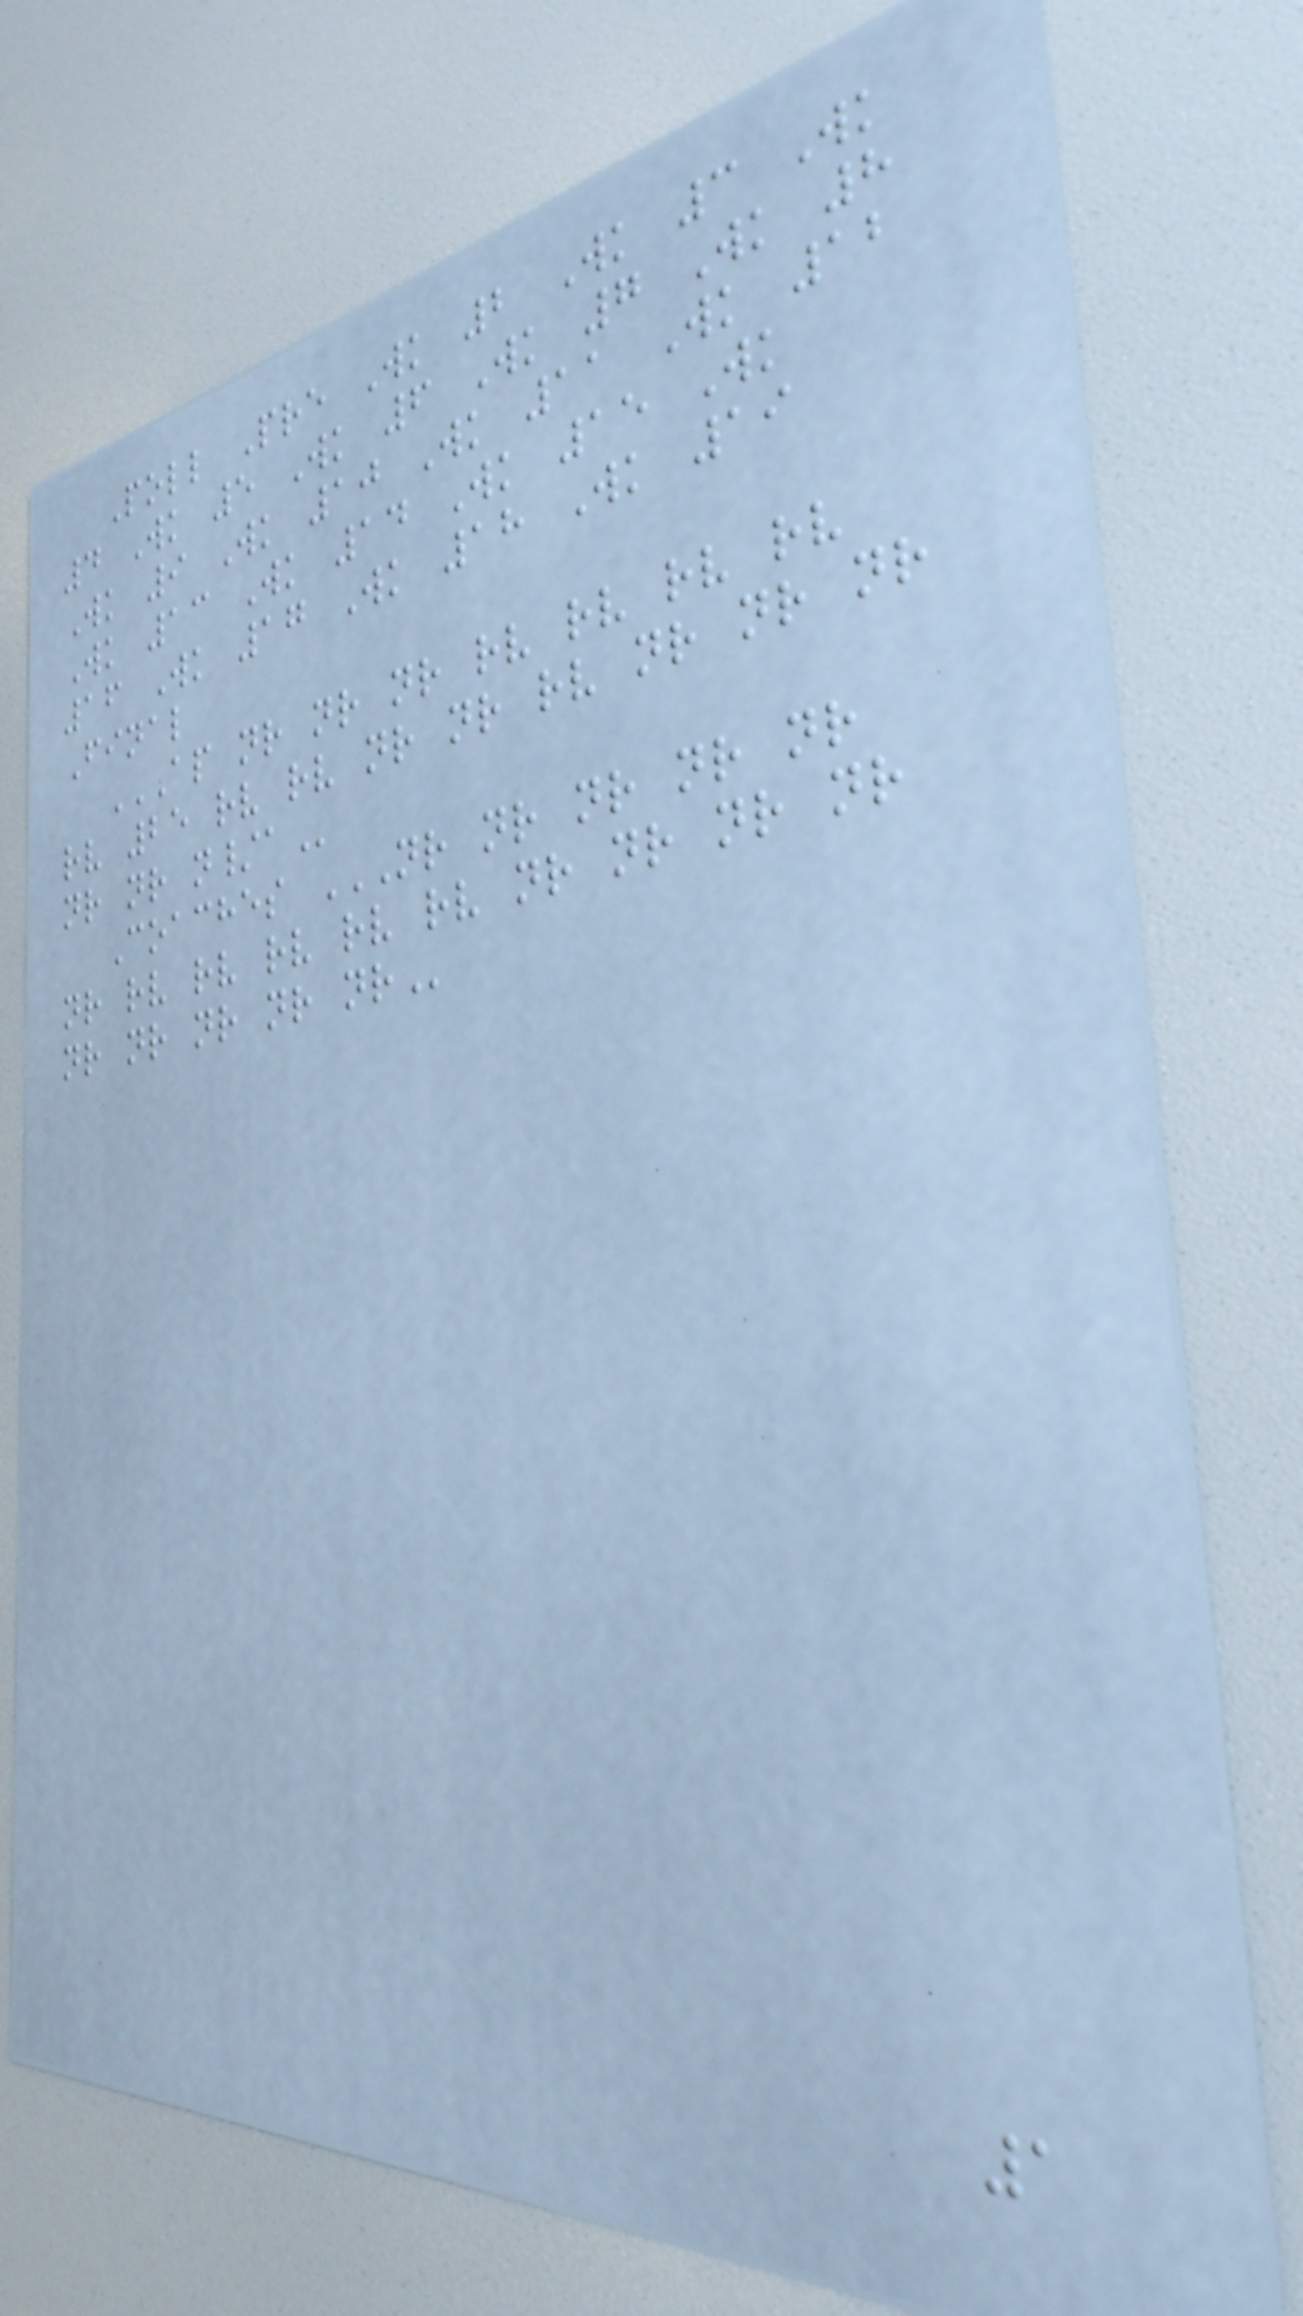Poll Pre Wk 2 Wk 3 Wk
4 Wk 5 Wk 6 Wk 7 Wk 8
Wk 9 Wk 10 Wk 11 Wk 12
Wk 13 Wk 14 Wk 15 Wk
16 Wk 17 Wk 18 Wk 19
Final
AP NR NR NR RV RV RV RV
RV 25 RV RV NR NR RV NR NR NR
NR NR N/A
Coaches NR NR NR NR NR
NR RV RV RV RV RV NR NR NR NR
NR NR NR NR NR
1
